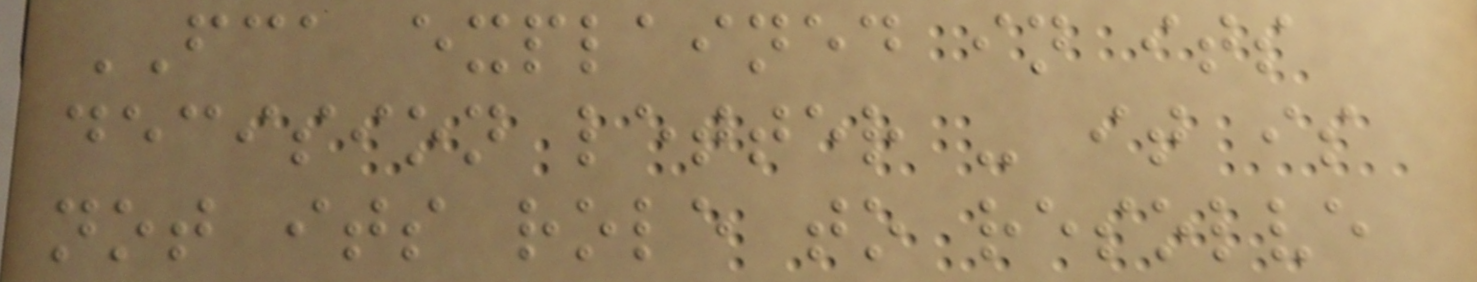FCA explained in its
decision letter - it is
not its role to resolve
